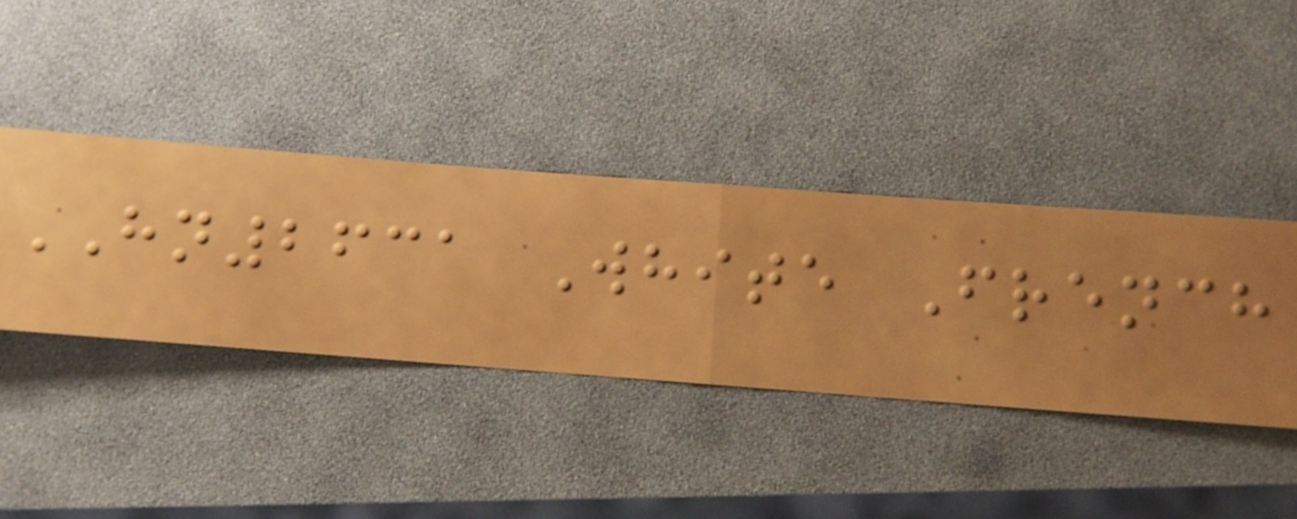HN2631 White French
